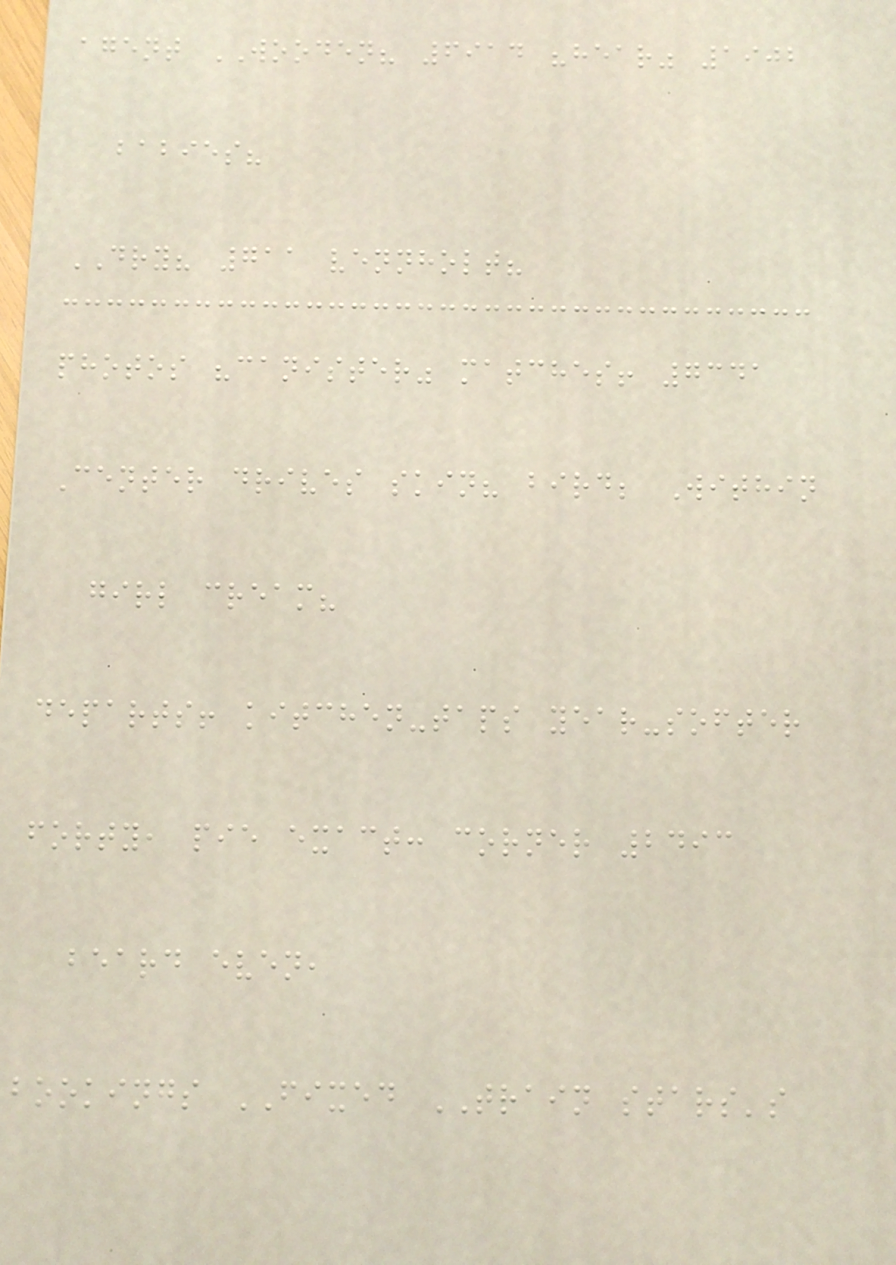agent WOODEN? 6914 "hear" 1902
babies?
DRY? 711 vennholt?
photos "canister" matches! 7341
Center drives skin? bird; Within
girl cream?
departs! kitchen-taps year-softer
forty, pie exact: corner 2493
beard even,
bookings FIXED TRAIN stars's
